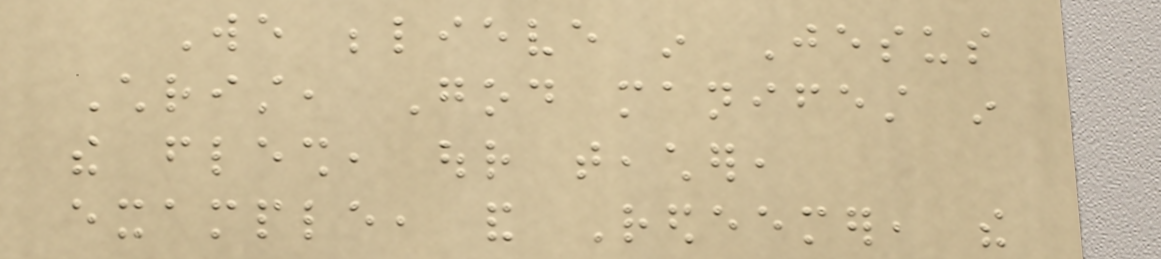We believe in Jesus
Christ, God manifest in
the flesh, our teacher,
example, and Redeemer, the
